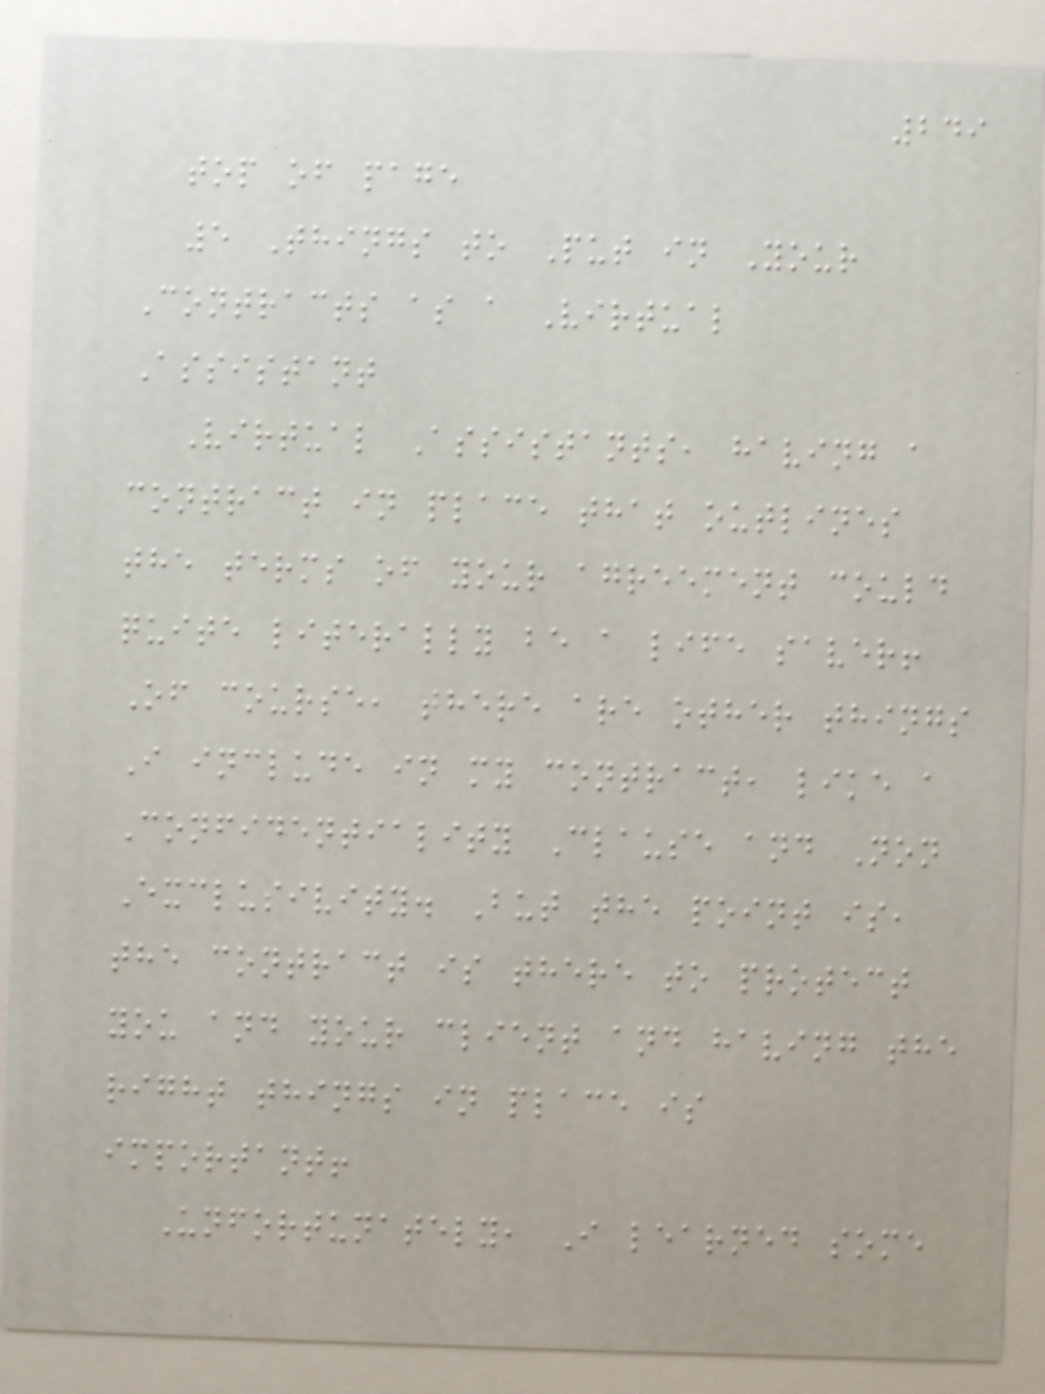249
top of page
5 Things to Put in Your
Contracts as a Virtual
Assistant
Virtual Assistants, having a
contract in place that outlines
the terms of your agreement could
quite literally be a life saver!
Of course, there are other things
I include in my contract, like a
Confidentiality Clause and Non
Exclusivity. But the point is,
the contract is there to protect
you and your client and having the
right things in place is
important!
Unfortunately, I learned some
